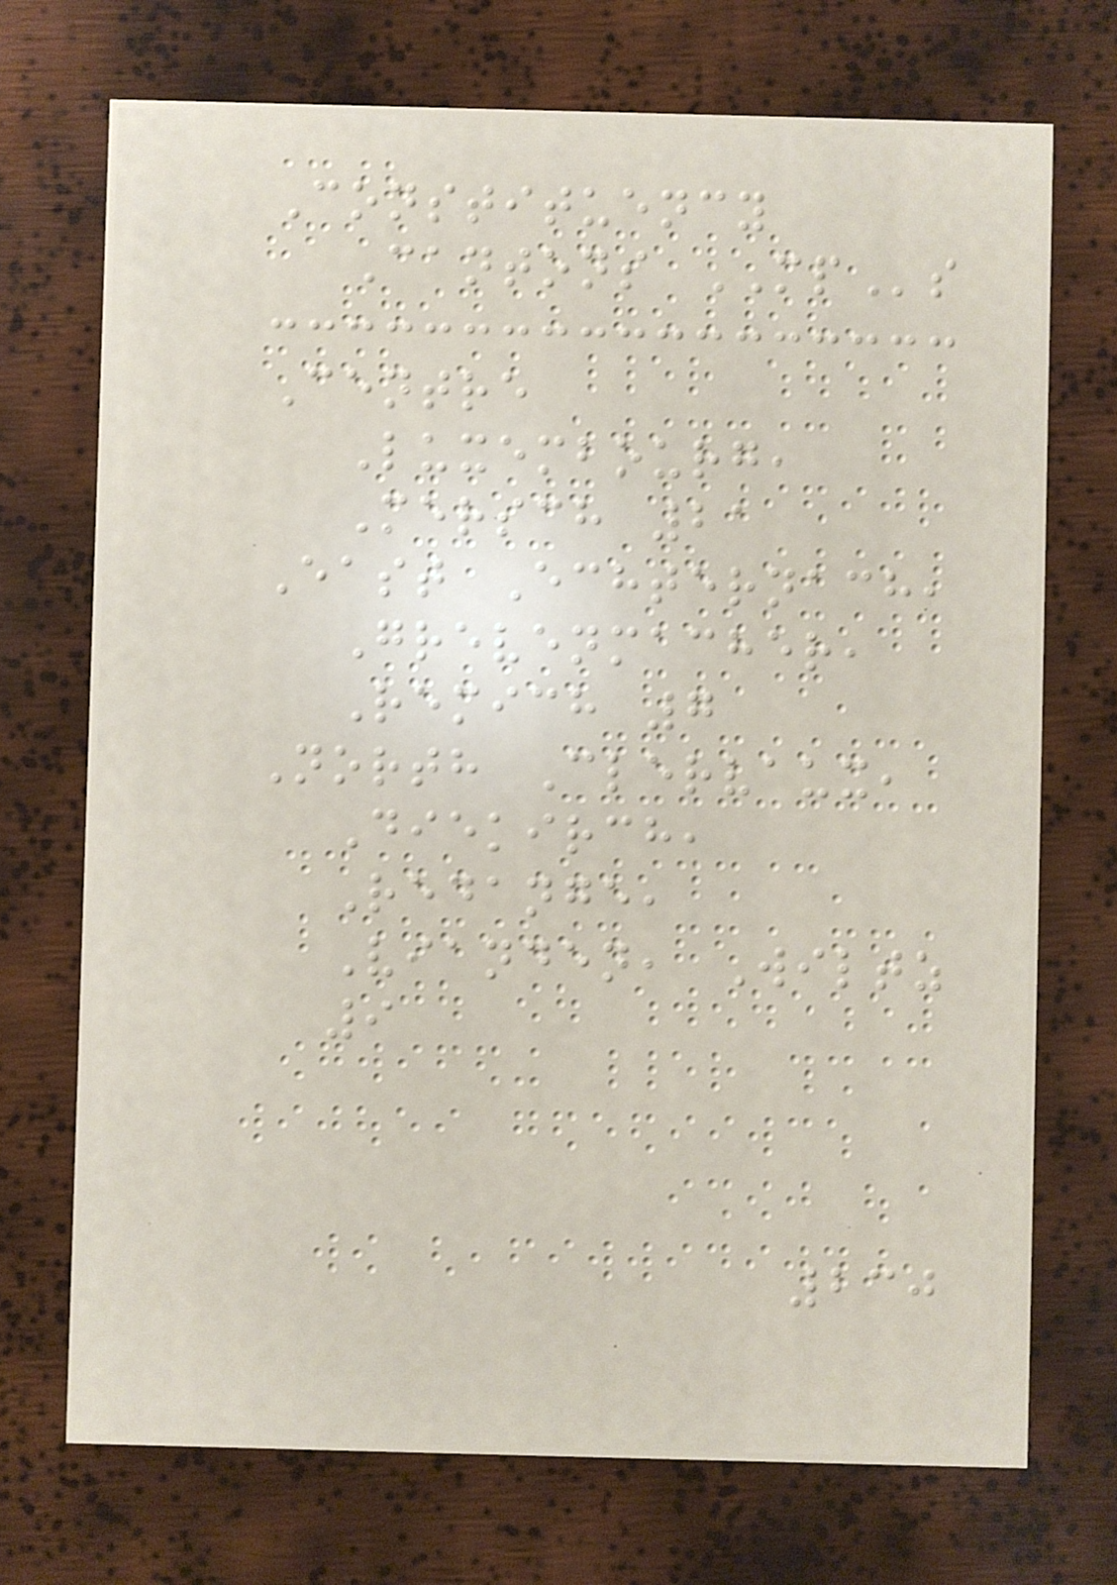Constituency
Cantons MPs
Centre
Luxembourg,
Mersch 21
East Echternach,
Grevenmacher,
Remich 7
North Clervaux,
Diekirch,
Redange,
Vianden, Wiltz
9
230
